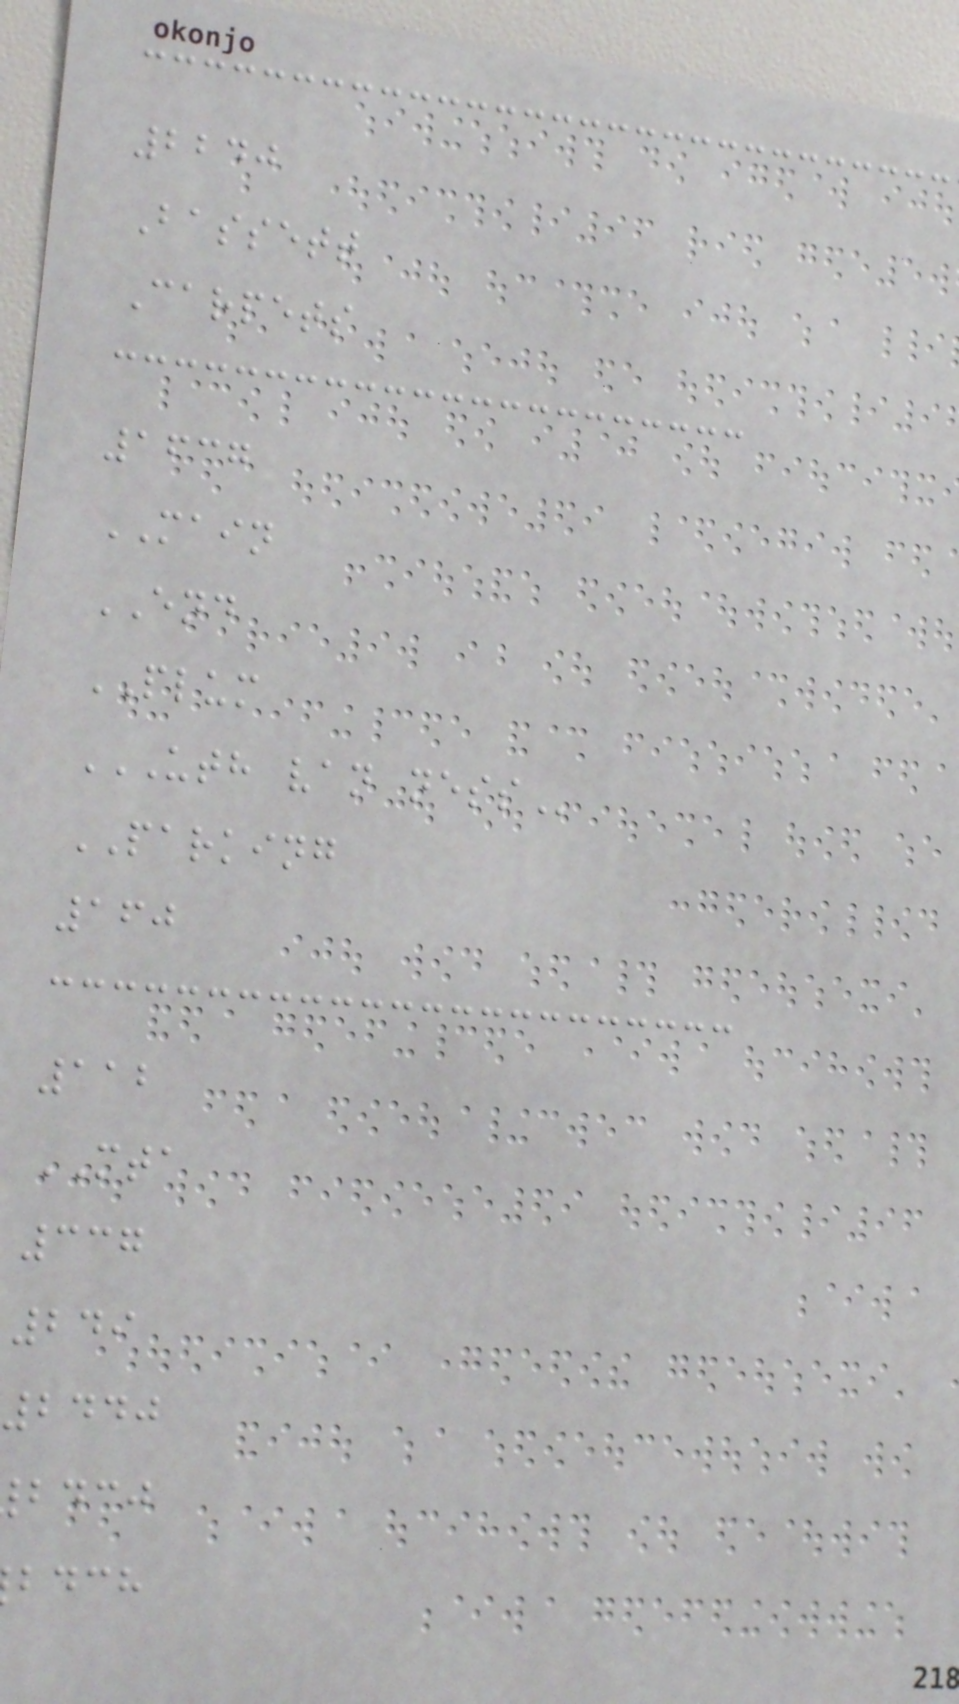2240
Bassett
Carpets
1637
MAIN
END
PLUM
UTH VAN NESS
PARKING
160
112
MTA
337
249
2440
bdcj
bdch
